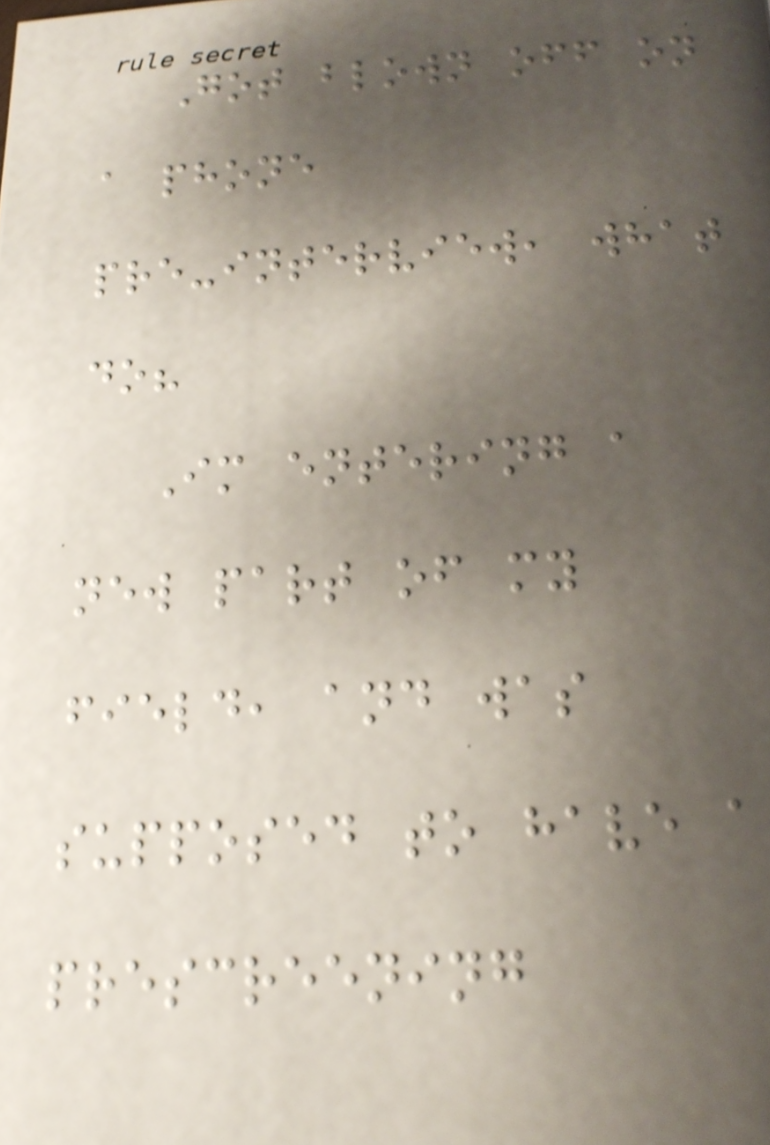Got blown off on
a phone
pre-interview, what
do?
Im entering a
new part of my
field, and was
supposed to have a
prescreening
